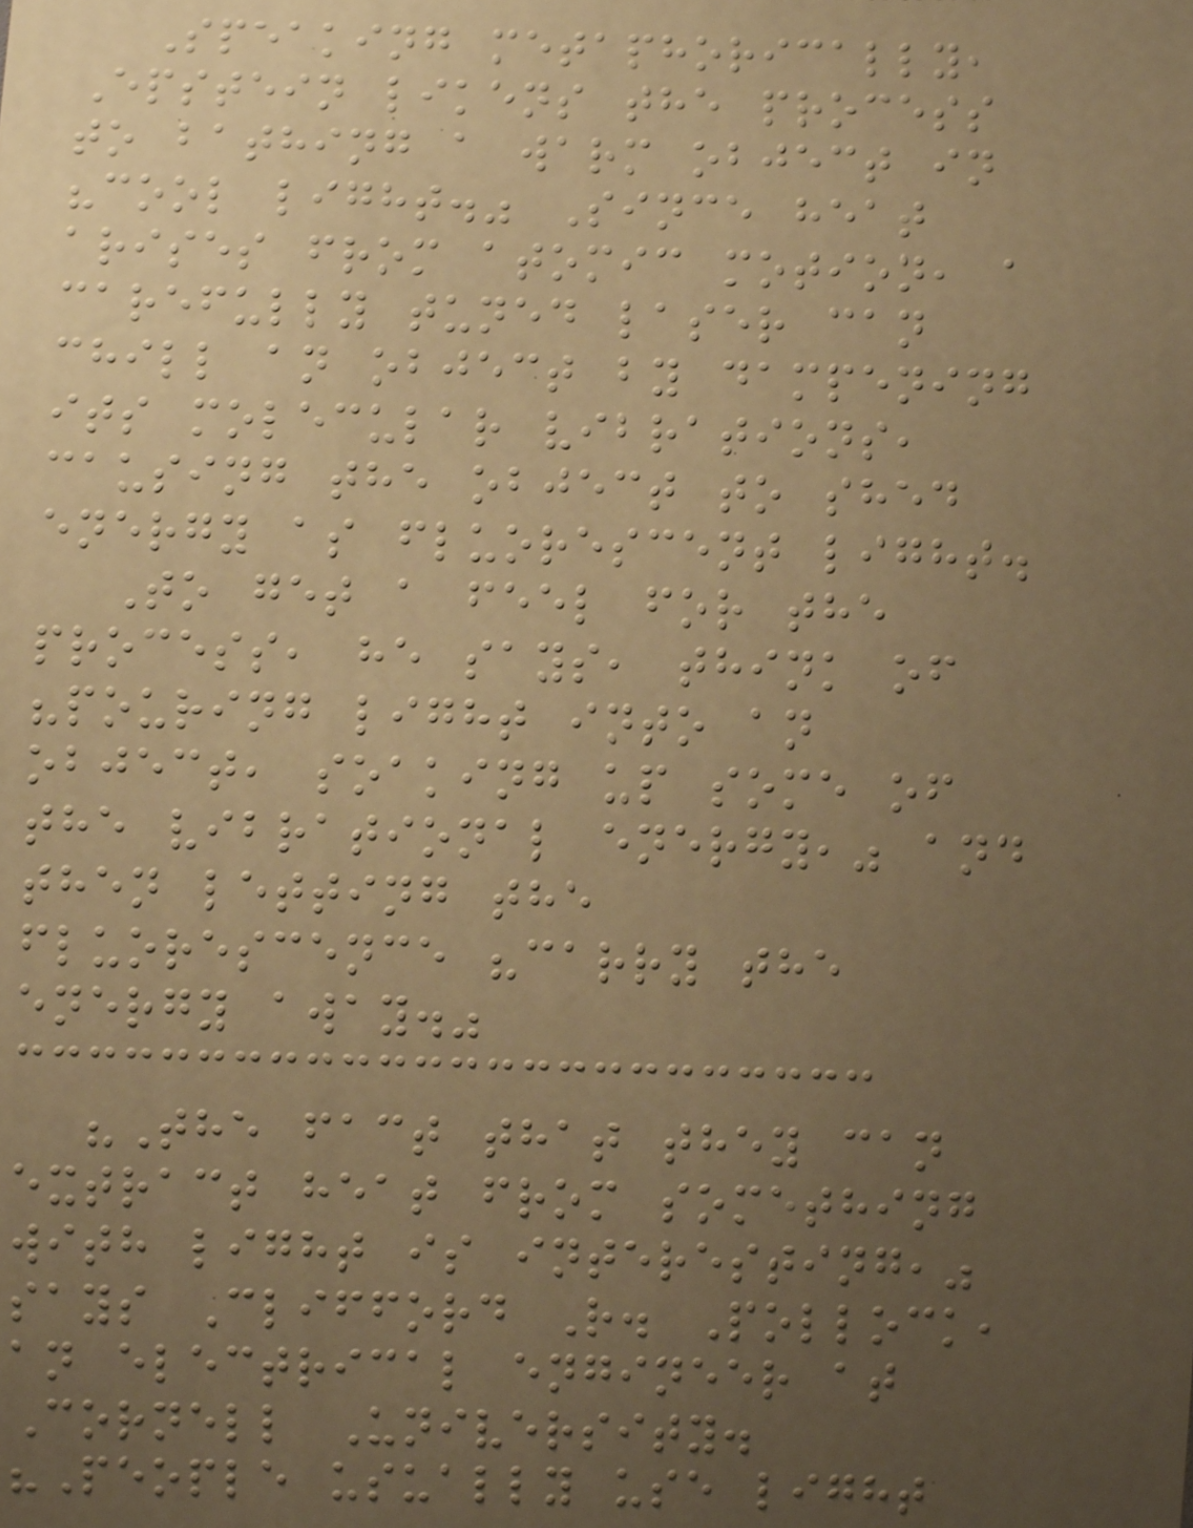Speaking metaphorically,
Epstein likens the process
to bathing a warm object in
"cool light." Since heat
arises from atomic motion, a
carefully tuned laser can
chill an object by dampening
its molecular vibrations,
causing the object to shed
energy as fluorescent light.
To get a feel for the
process, he says, think of
"pouring light into an
object, soaking up some of
the vibrational energy," and
then letting the
fluorescence "carry the
energy away."
"The fact that they can
extract heat from something
with light is interesting,"
says Clifford R. Pollock,
an electrical engineer at
Cornell University.
"People usually use light
